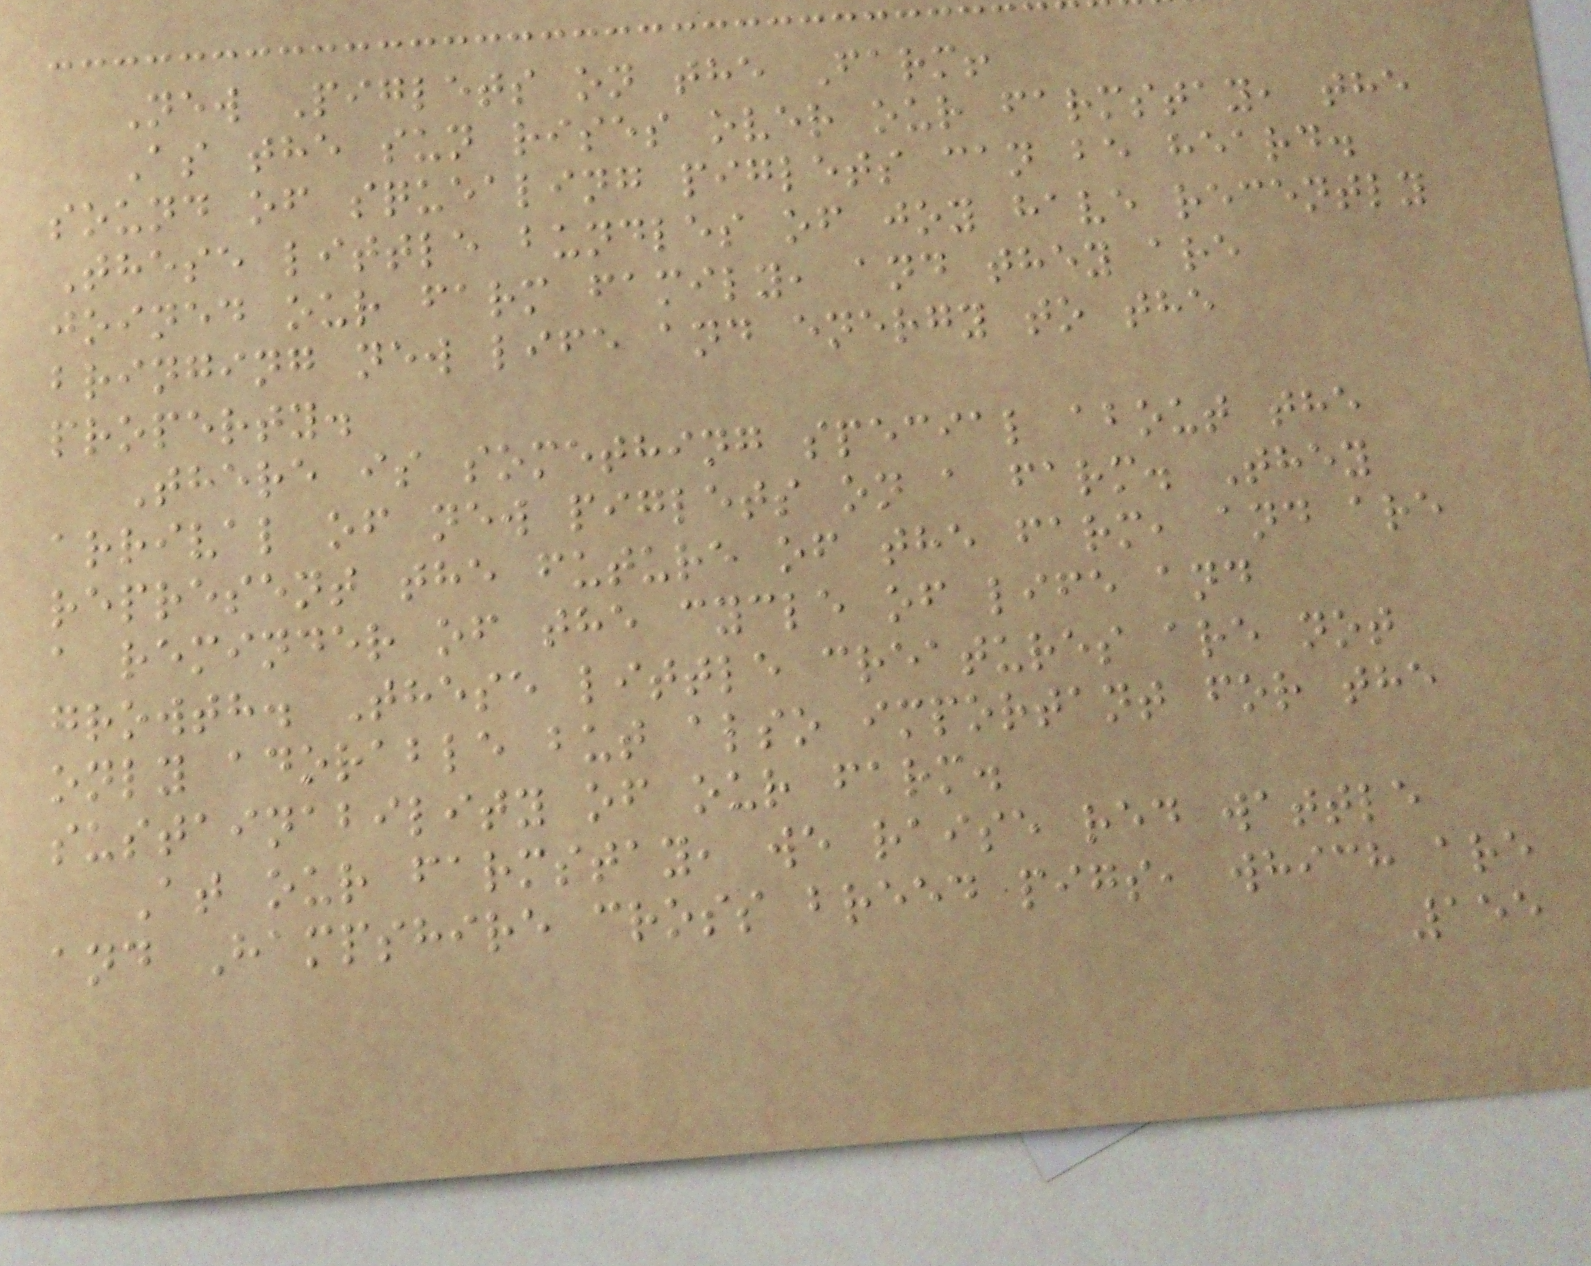New Piglets on the Farm!
As the sun rises over our farmstay, the
sound of squealing piglets can be heard.
These little bundles of joy have recently
joined our farm family, and they are
bringing new life and energy to the
property.
There is something special about the
arrival of new piglets on a farm. They
represent the future of the farm, and are
a reminder of the cycle of life and
growth. These little creatures are not
only adorable but also important for the
sustainability of our farm.
At our farmstay, we raise red wattle
and Hampshire cross breed pigs, which are
155
